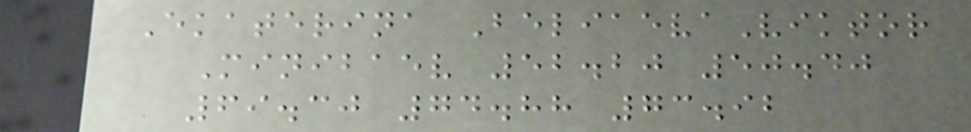Ekaterina BeliaevaViktor
Minibaev 52.20 50.40
69.30 74.88 73.92
